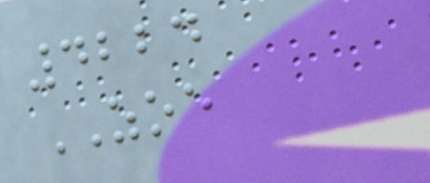4224
ZOE
